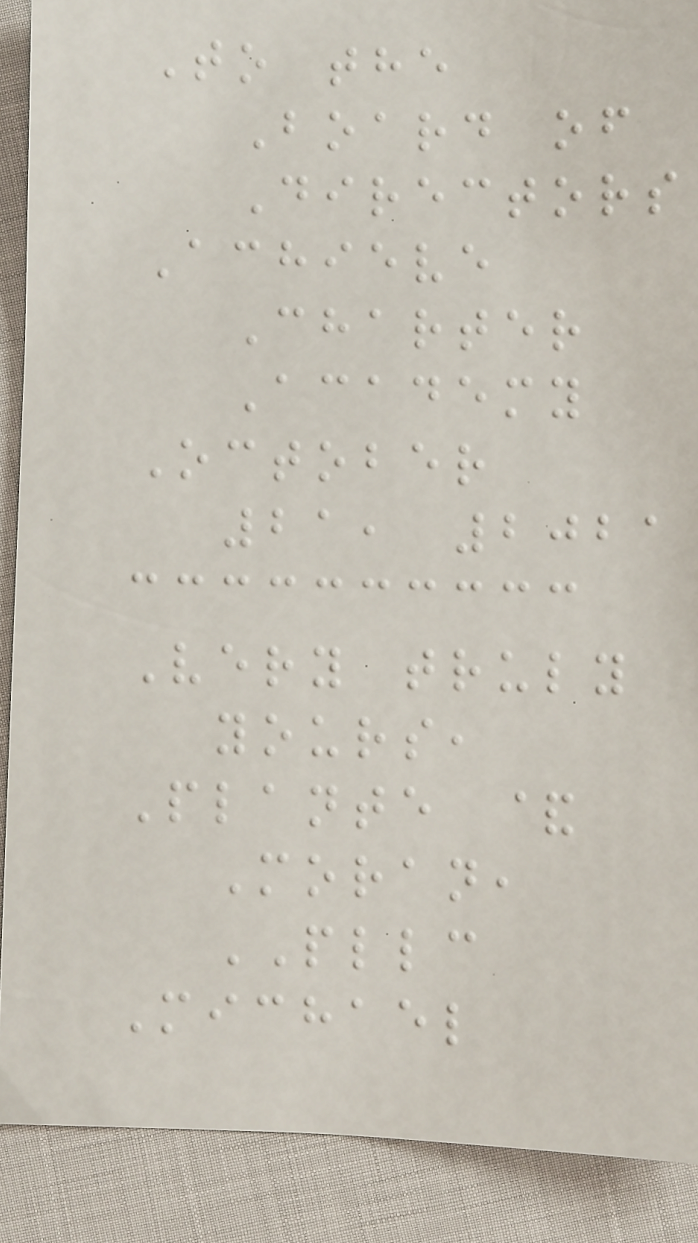To the
Board of
Directors
Achieve
Charter
Academy
October
21, 2021
Very truly
yours,
Plante &
Moran,
PLLC
Michael
